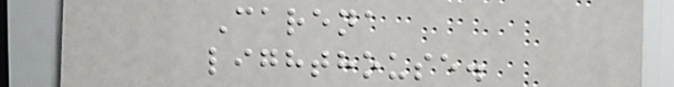Carena
lighthouse.
